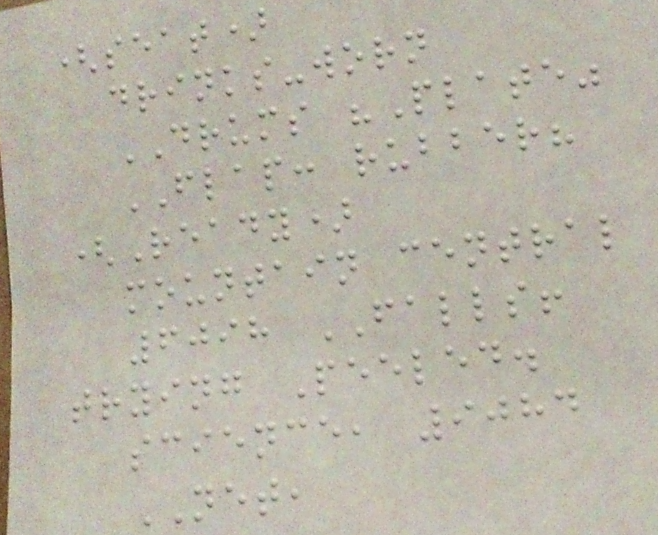(seat)
drinks-worn
DRUMS "Plate"
FLAP: rubber?
(Ready)
mountain central
6098 FALLS!
trying Peeled.
science, 9084
NET,
